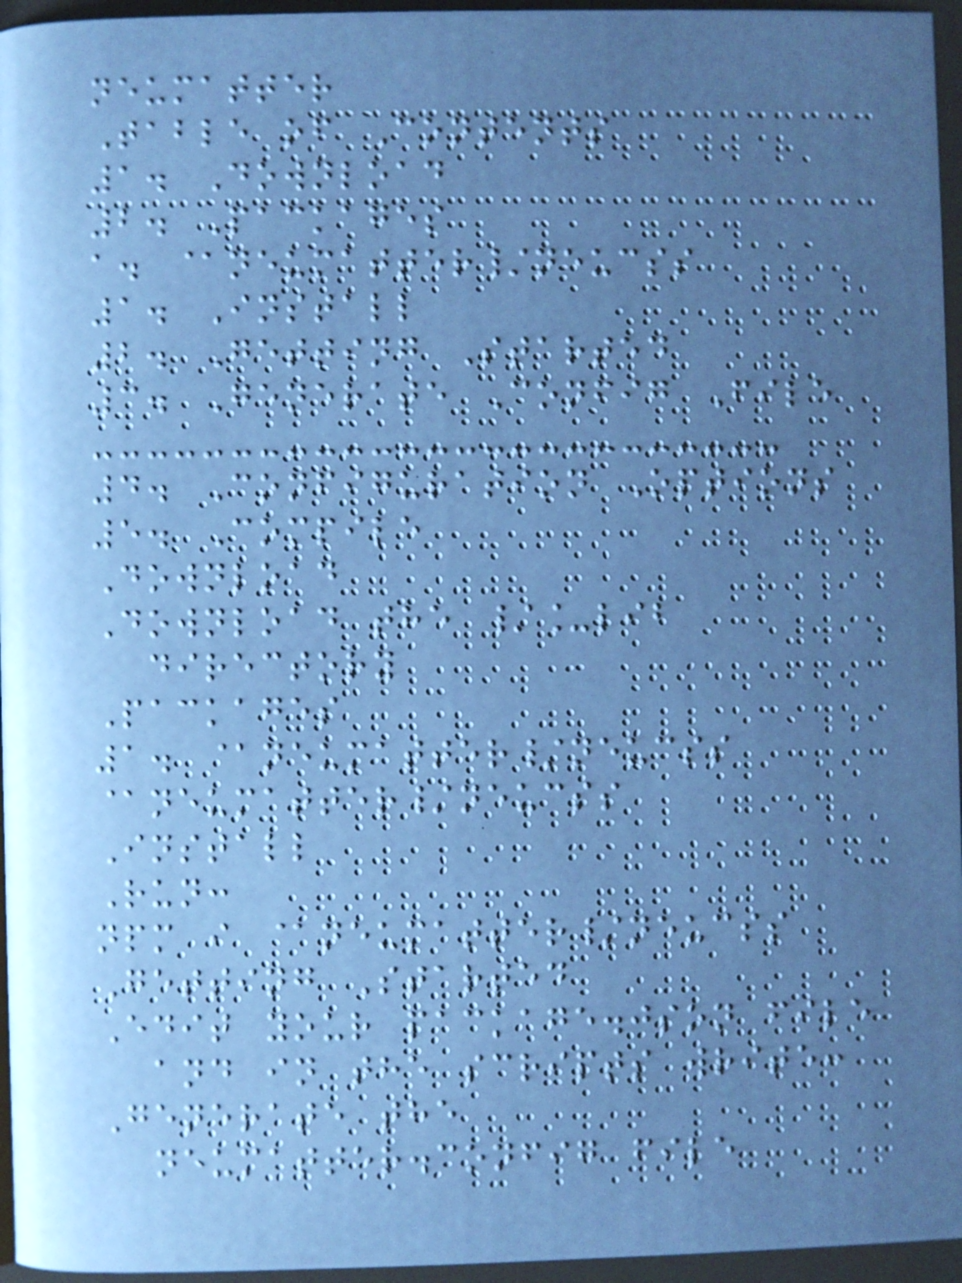neumatter
Table of Contents
1. Download
2. Packages
a. @neumatter/neucss
1. Install
2. Getting Started
3. Generate Config File
4. Configuration Options
5. Compile
Download
Download the /_lib
directory
Packages
1. @neumatter/neucss
@neumatter/neucss
Install
Run:
npm i @neumatter/neucss
Getting Started
Edit your package.json file
and in the scripts write:
Generate the
neumatter.config file
